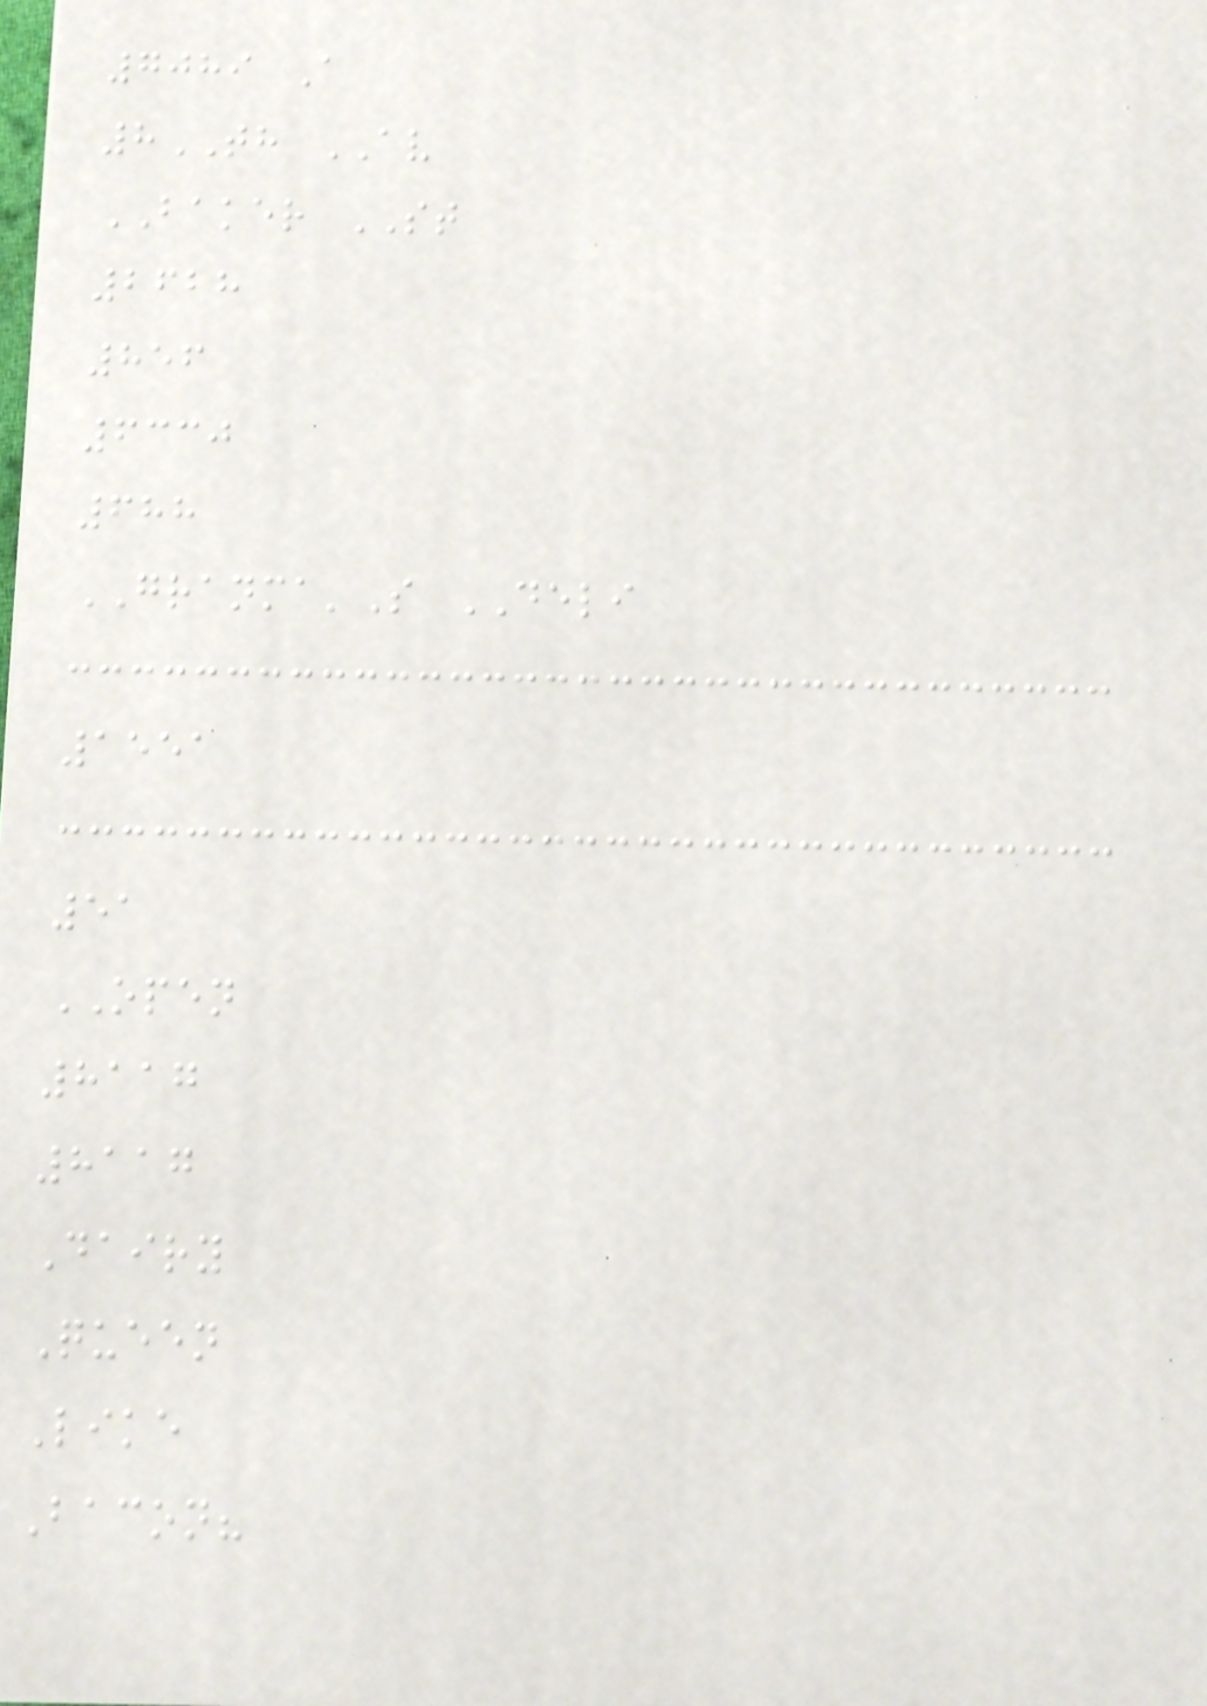7089 A
8TH AV
BAKER ST
2628
856
6330
688
GRANMA'S DELI
1551
51
OPEN
8117
8117
Dairy
Queen
Like
Bacon?
